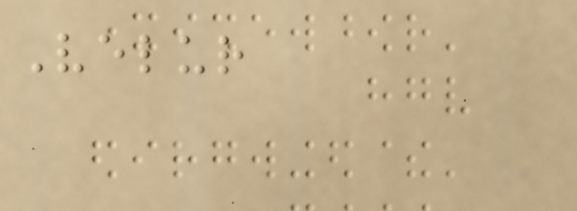Velur
